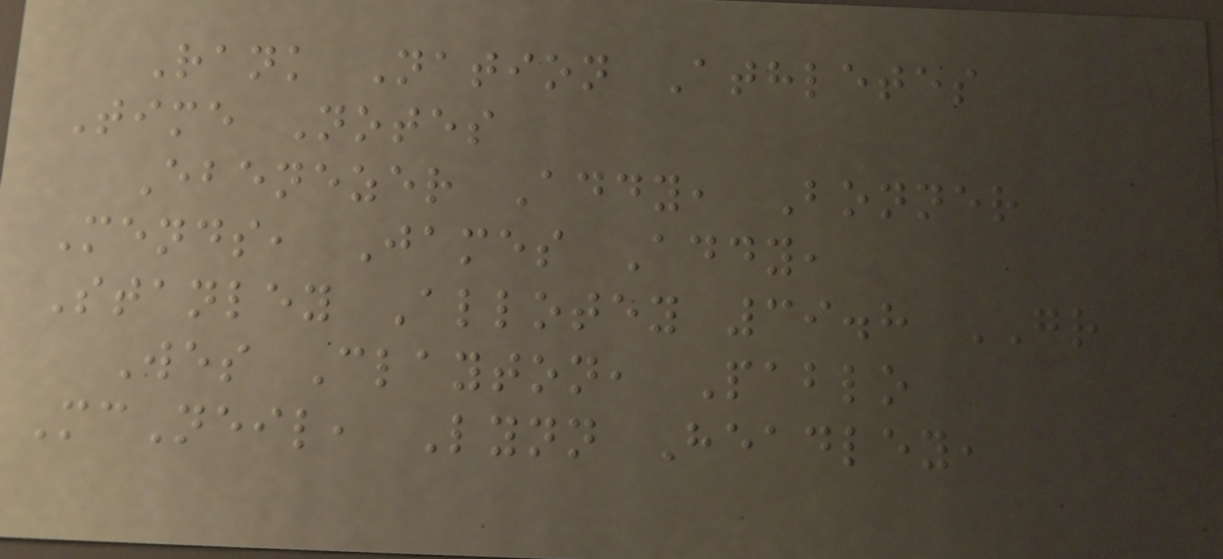Rank Nation Athletes
Time Notes
Ebenezer Addy, Bonner
Mends, James Addy,
Stanley Allotey 39.8 GR
Wes Clayton, Pablo
McNeil, Lynn Headley,
